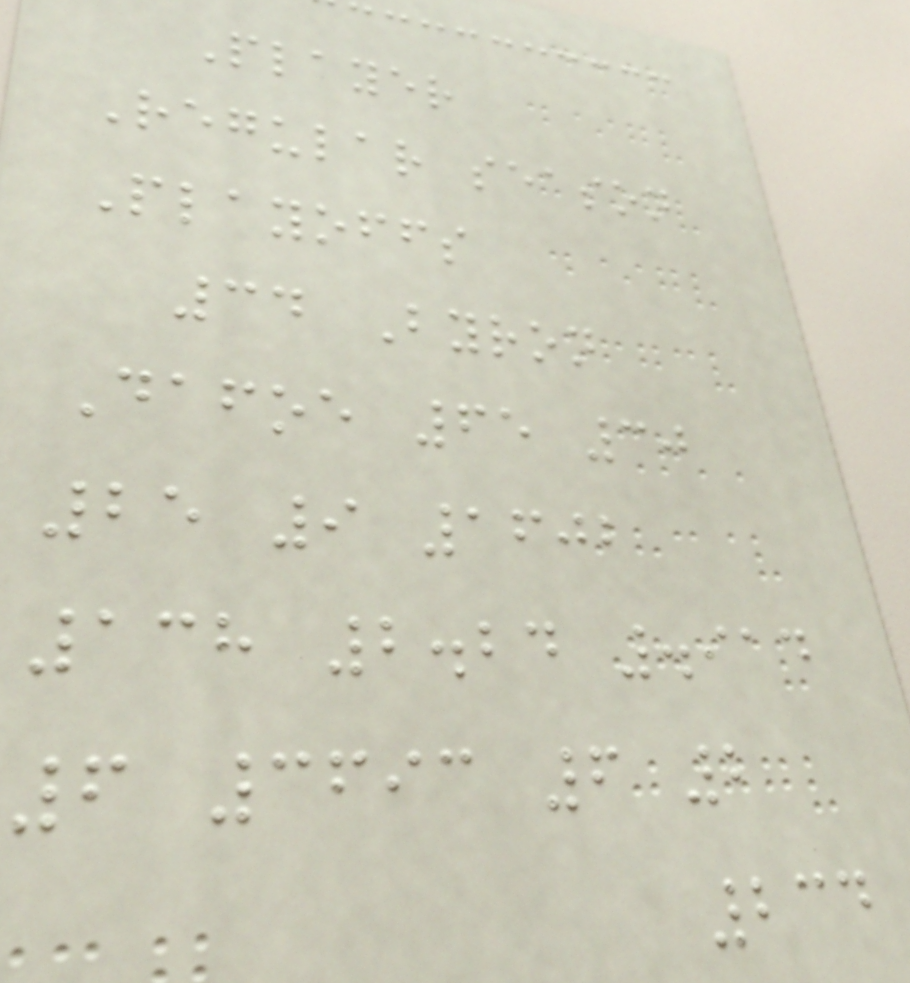Player
Regular season
Playoffs
34 Byron
Dafoe 65 30
25 9 1602
138 2.24 .914
6 3693 6 2
234
